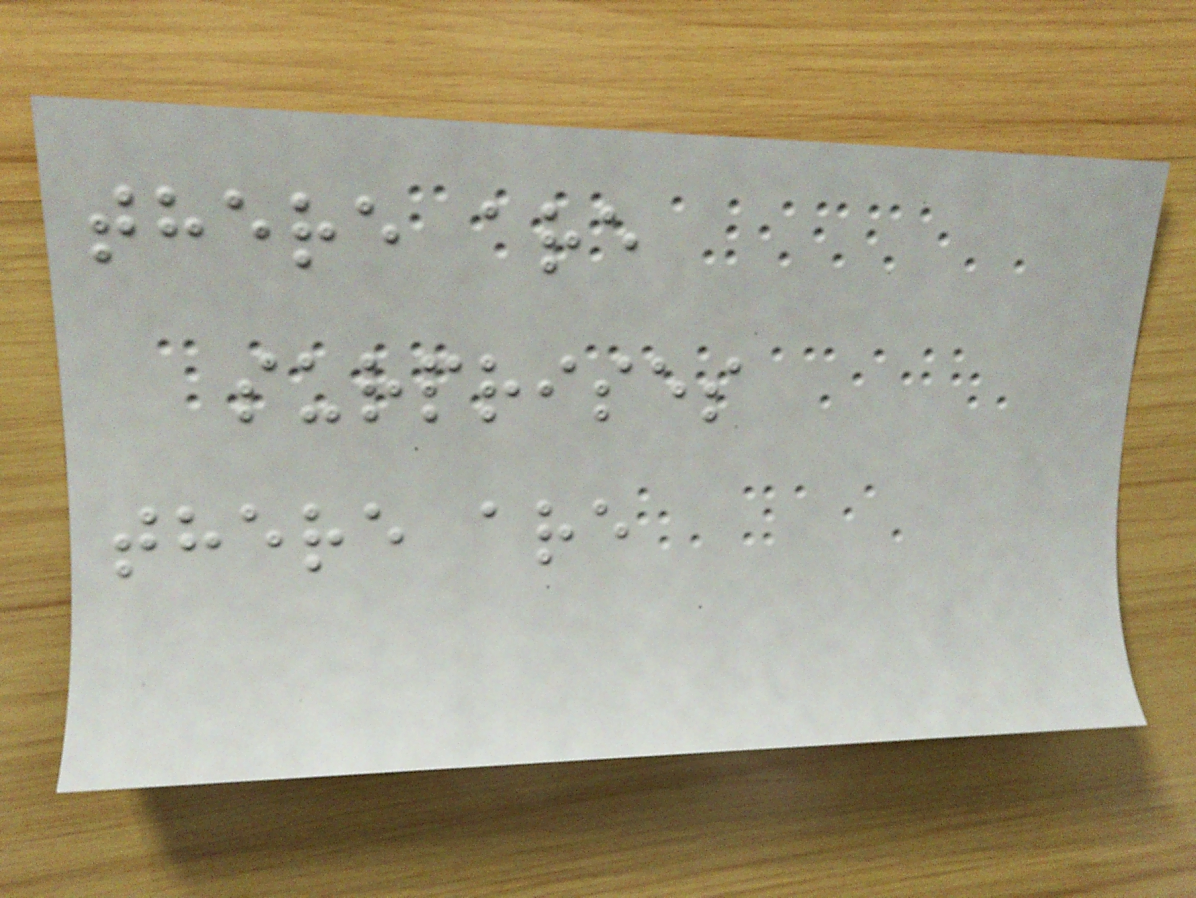there are
surprises
there are
